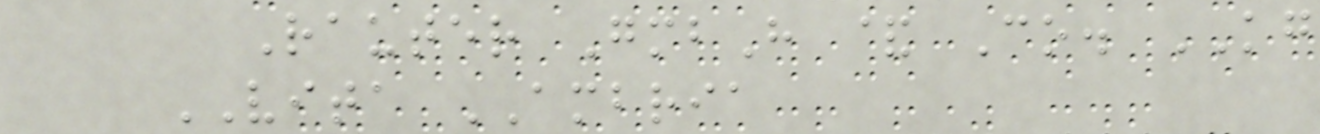Rauter GmbH & Co. KG
VITA AMBRIA
